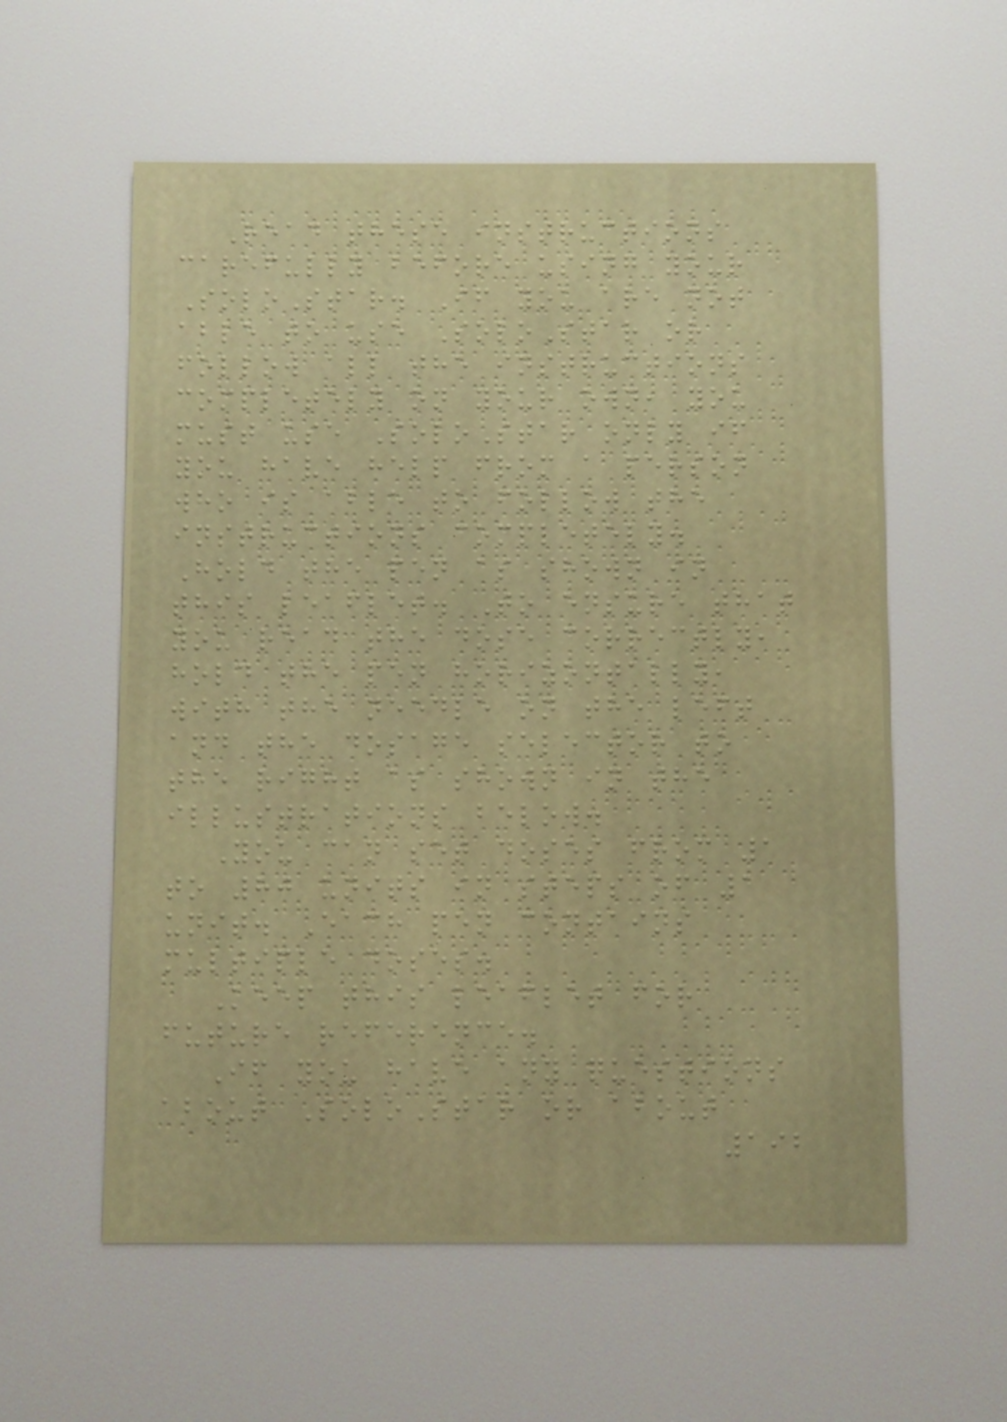Read these instructions
carefully before using your
SoloStar. If you are not
able to use SoloStar or
follow all the instructions
completely on your own, you
must use SoloStar only if
you have help from a person
who is able to follow the
instructions completely.
Hold the pen as shown in
this leaflet. To ensure that
you read the dose correctly,
hold the pen horizontally,
with the needle on the left
and the dosage selector to
the right as shown in the
illustrations below.
You can set doses from 1
to 80 units in steps of 1
unit. Each pen contains
multiple doses.
Keep this leaflet for
future reference.
If you have any questions
about SoloStar or about
192
